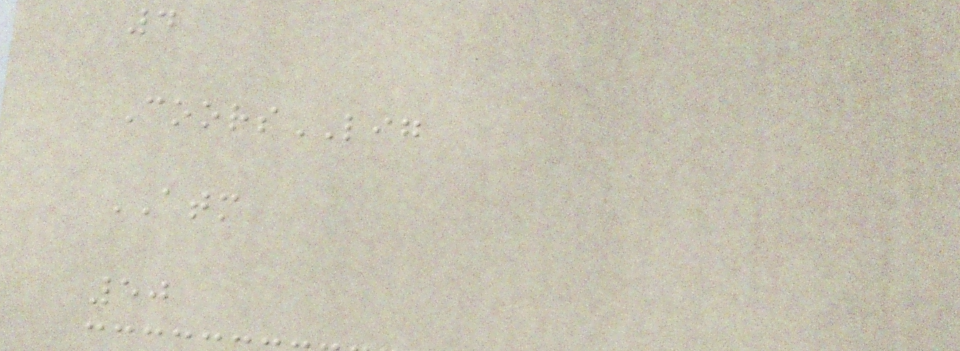4
CoorsLIG
ATM
50
